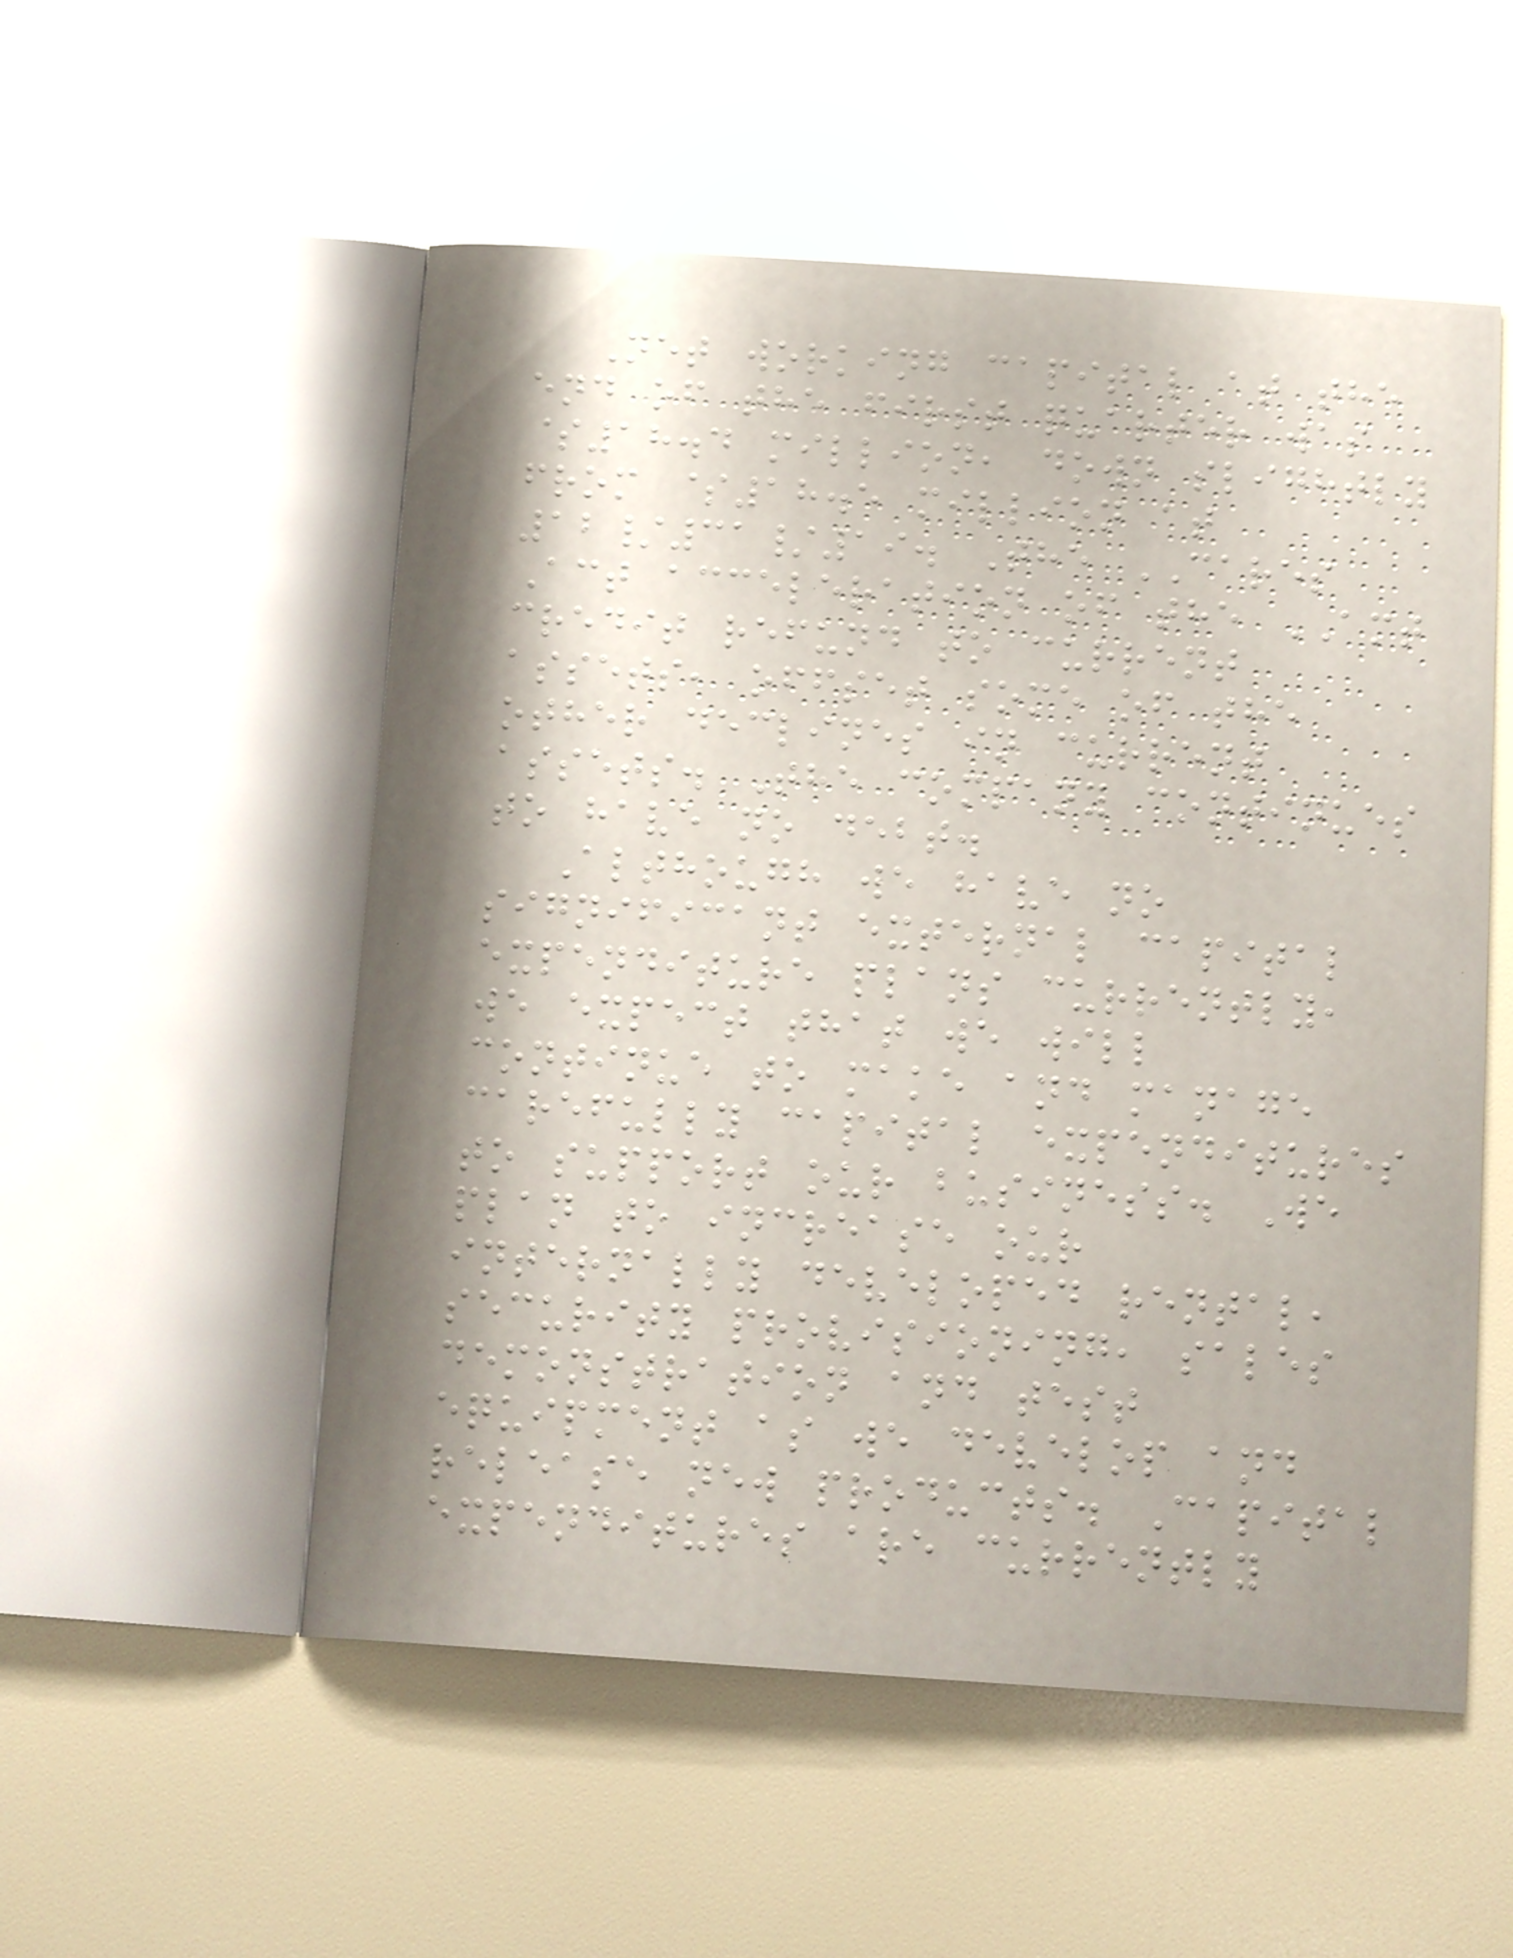Net working capital at the
end of the first quarter was
$18.4 million, down slightly
from $18.5 million at
12/31/19. The CARES
Act acceleration of the AMT
credit refund to current
assets, offset some of the
other declines in current
assets. The company continues
to have no debt.
Although we have no
significant external capital
expenditure plans currently,
we expect that we will
continue to make and manage
carefully capital expenditures
to support our business. We
plan to increase our
internally developed rental,
security provisioning, sales
demonstration and test
equipment as we develop and
release new products. Capital
expenditures are currently
